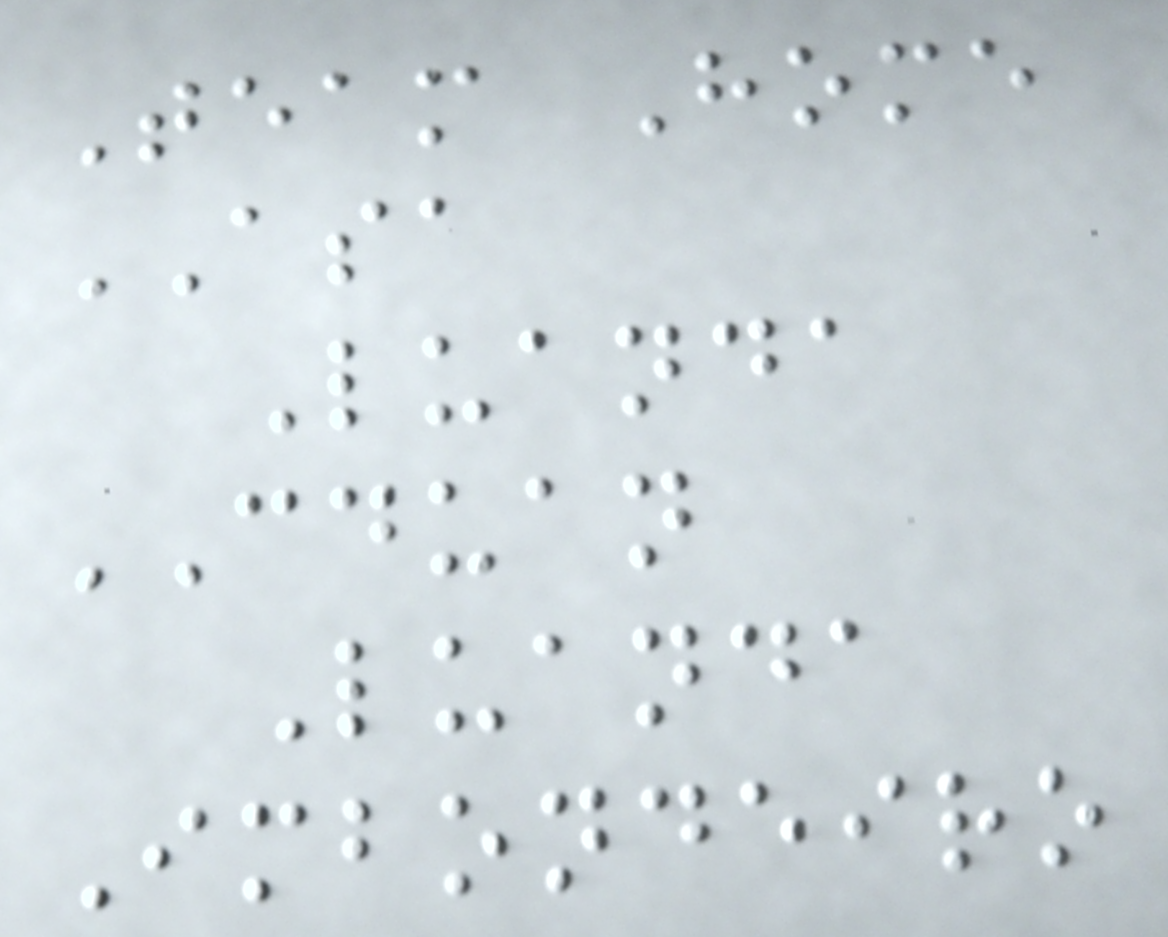Team Home
ASA
Luanda
CDUAN
Luanda
Imbondeiro
